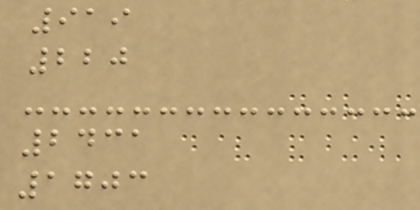919
220
2431
1703
